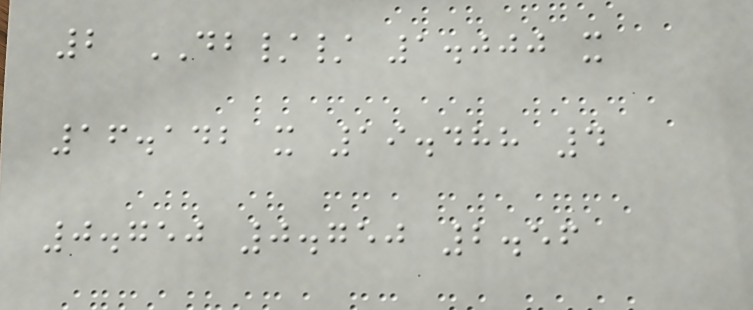2 DB// 1.000 x
16.142 x 19.488 4
0.750 0.750 2.56
